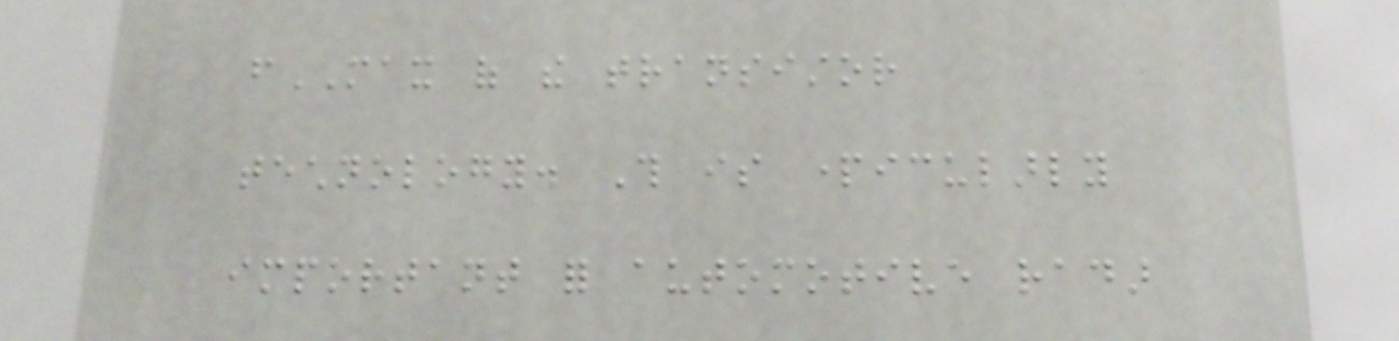fMAX of the transistor
technology. This is particularly
important for automotive radar
